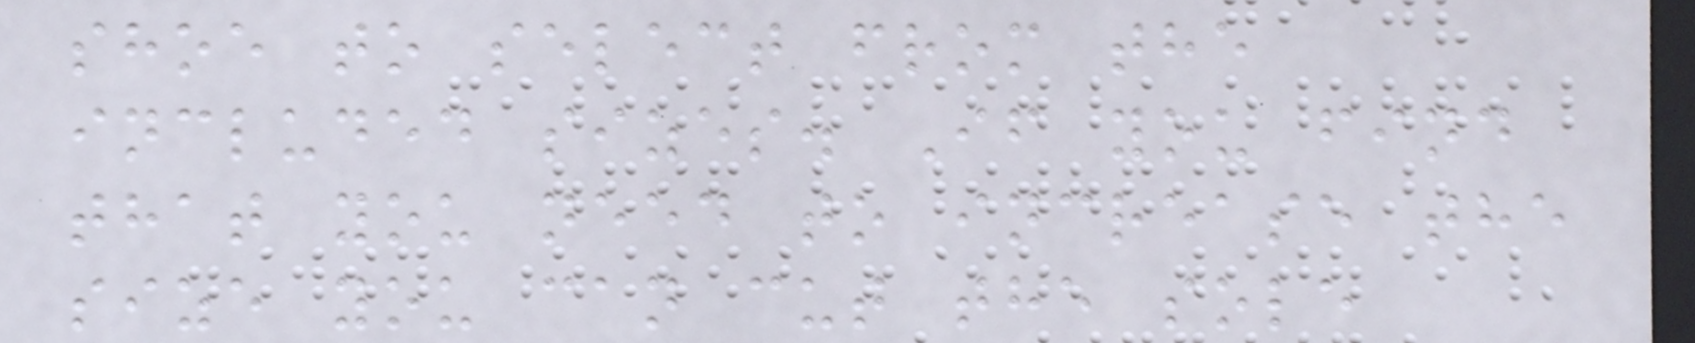shoe to select from the
included sizes. If you find
that you need to increase the
size you can cut the sole
